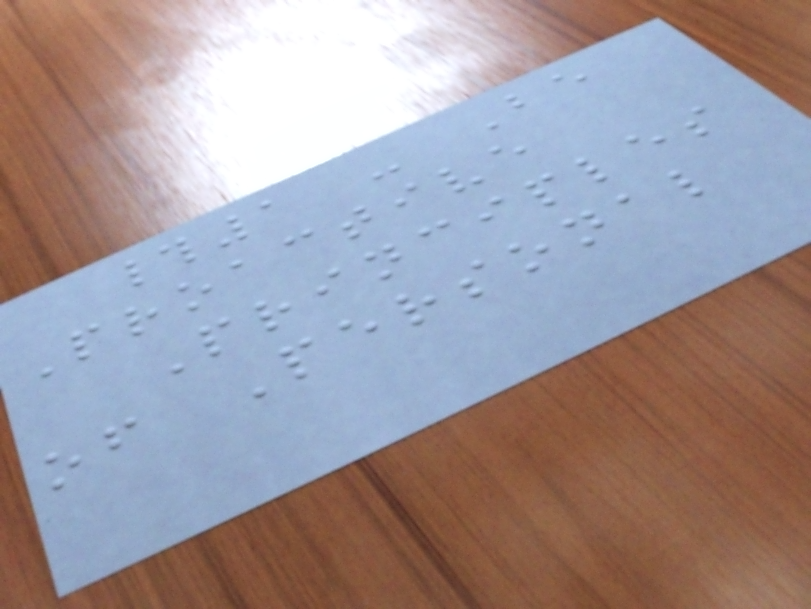#1 - Be
Proactive
Principles
of Personal
